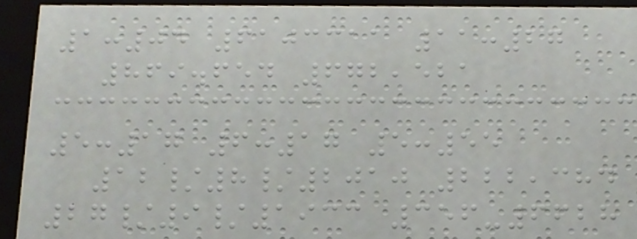1:04 6103311 11:27
869.654 672,521
5:17 6:17 5:55
12/8/2010 222,384
27/9/1933 356-6628
